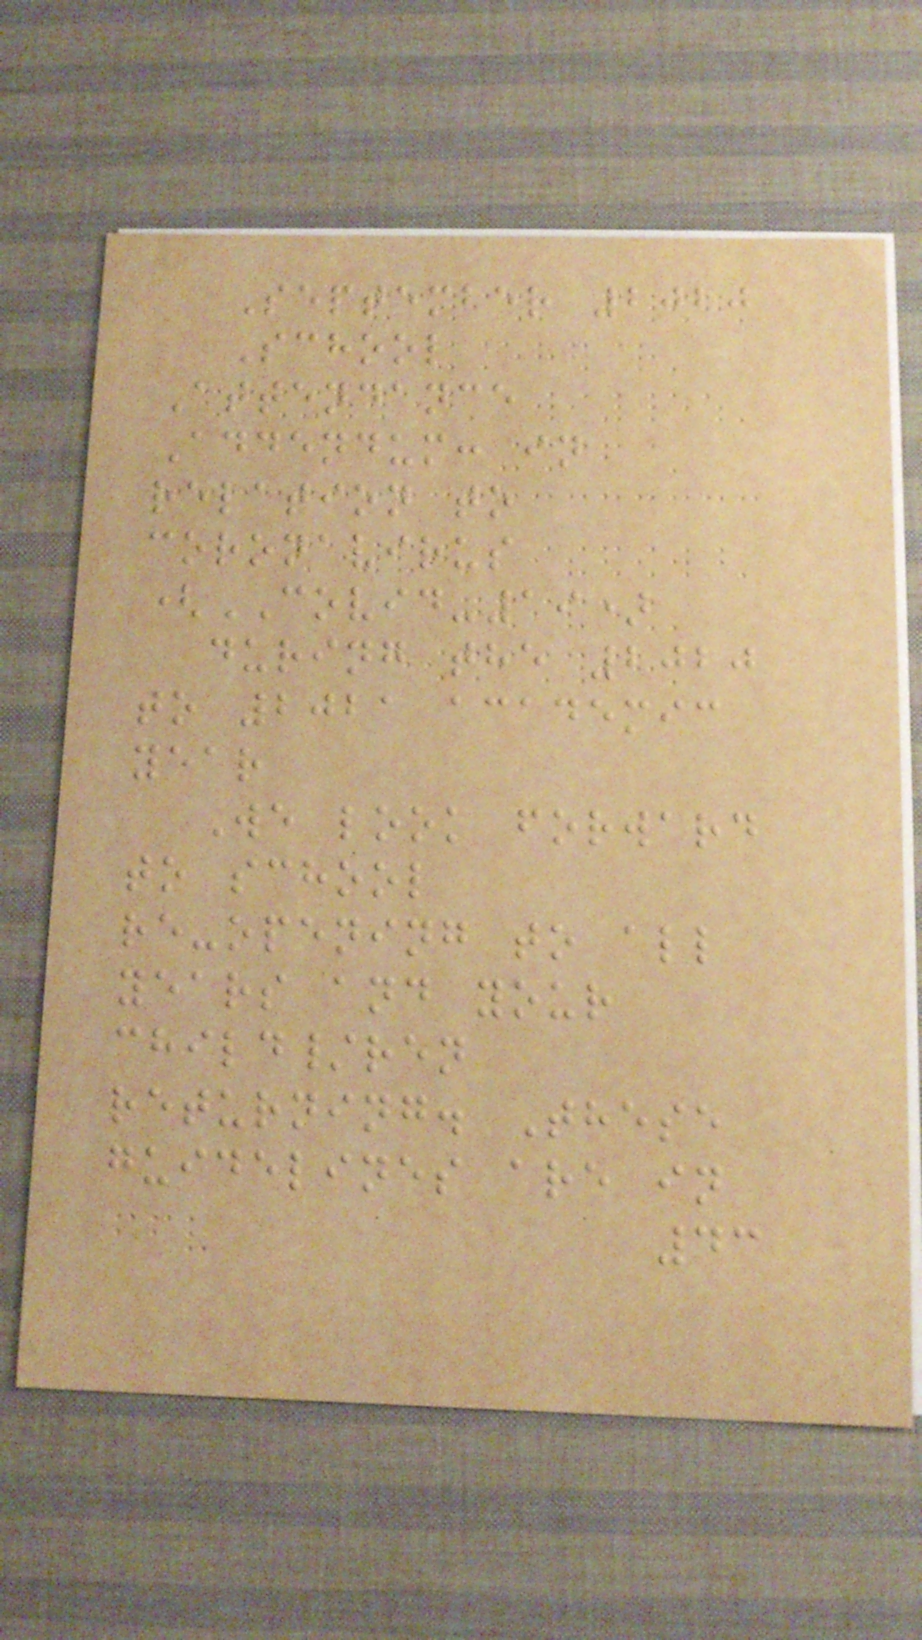September 2020
School
Attendance
Addendum: in
relation to
coronavirus
(COVID-19)
during the 2020
to 2021 academic
year
We look forward
to school
re-opening to all
years and your
child/ren
returning. These
guidelines are in
43
